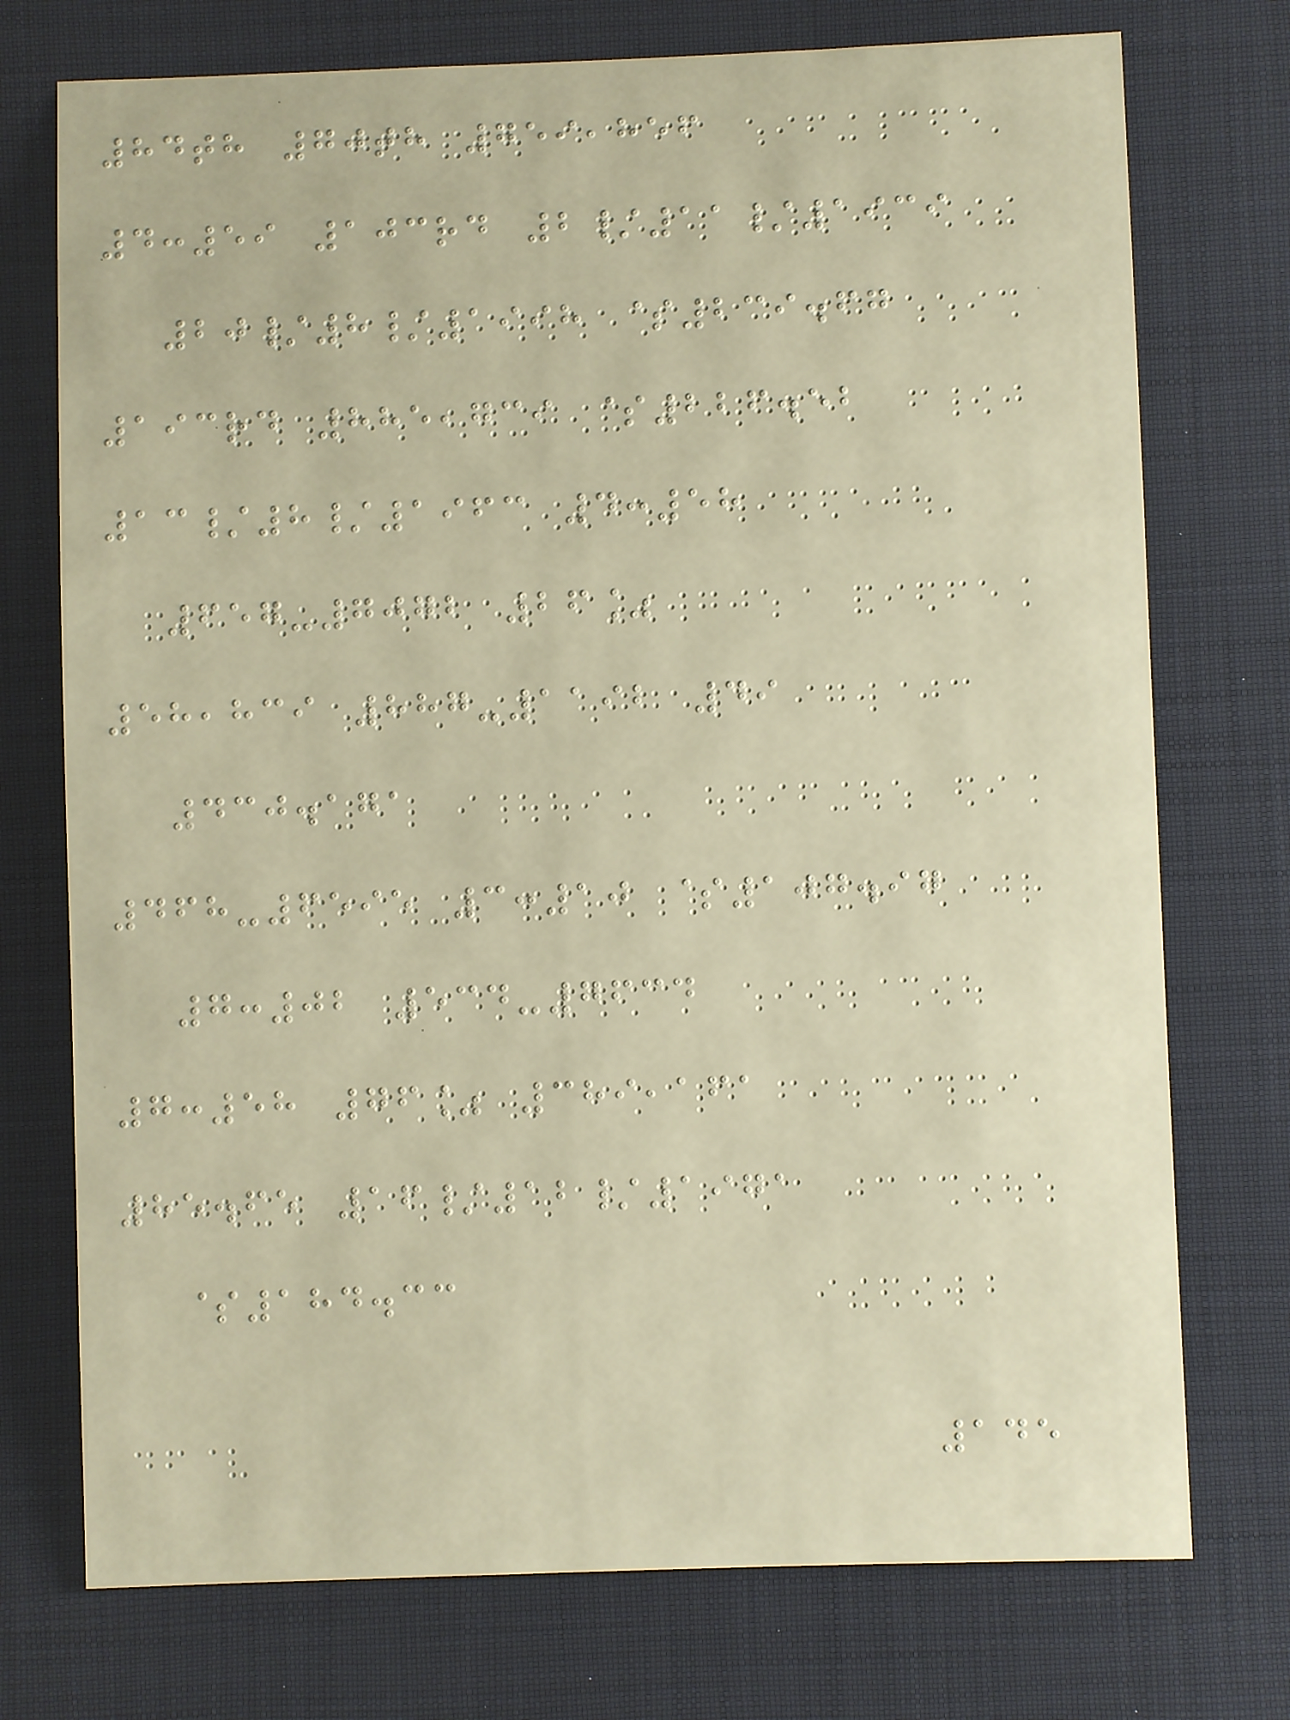84th 70th 759,856
4:59 103rd 2/11/1939
20/8/1998 $239.67
193rd 885,739 $226.52
13/8/1963 4:58
657-7072 26%
58,839 887-1192 49
430.171
468-6595 3:10 $107.97
7:02 534-7634
7:58 76% 389,161
85.65 16/12/1971
$184.33
145
